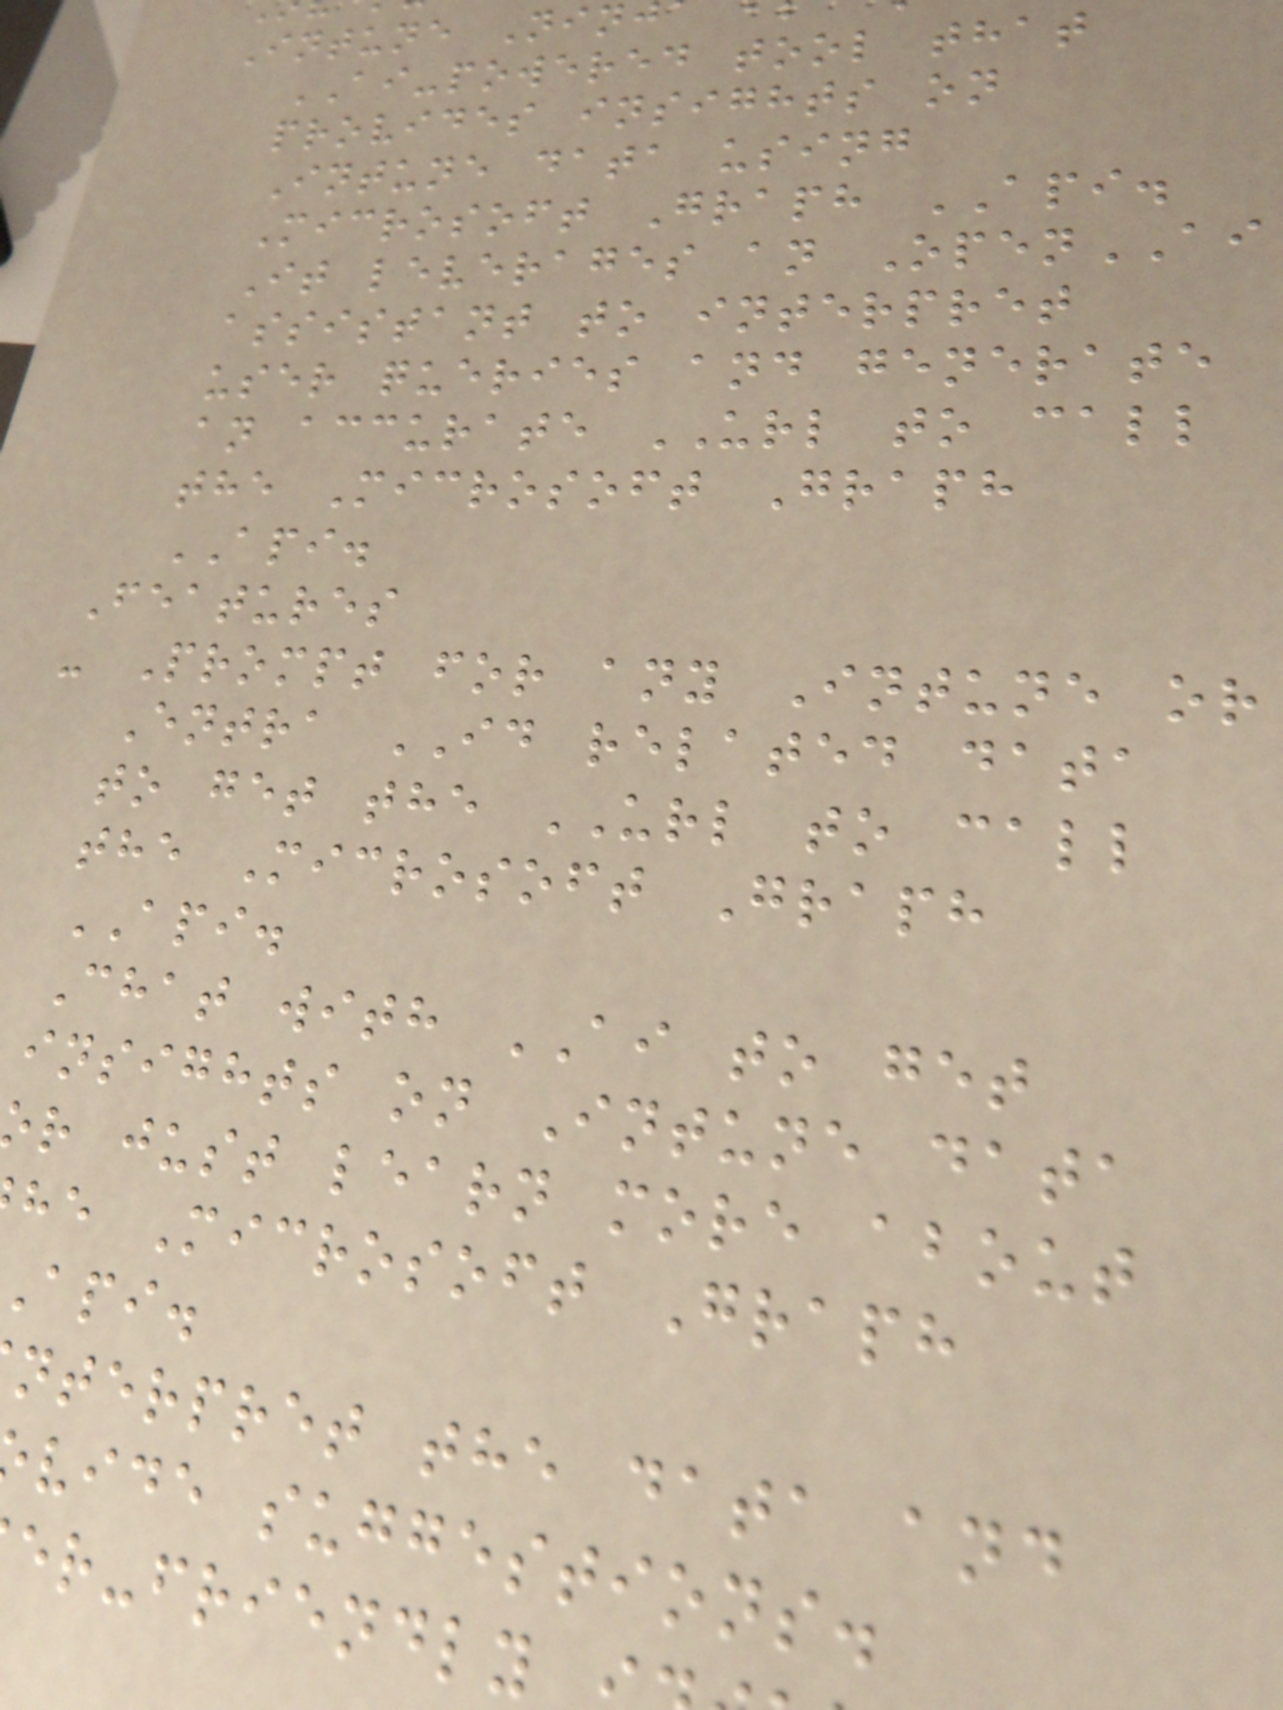Intune Nin
AI-powered tool that
provides insights on
Intune data using
Microsoft Graph API.
It leverages an OpenAI
assistant to interpret
user queries and generate
an accurate URL to call
the Microsoft Graph
API.
Features
- Prompt for any Intune or
Entra ID related data
to get the URL to call
the Microsoft Graph
API.
Chat with AI to get
insights on Intune data
r just learn more about
he Microsoft Graph
api.
nterpret the data and
vide suggestions.
er-friendly
